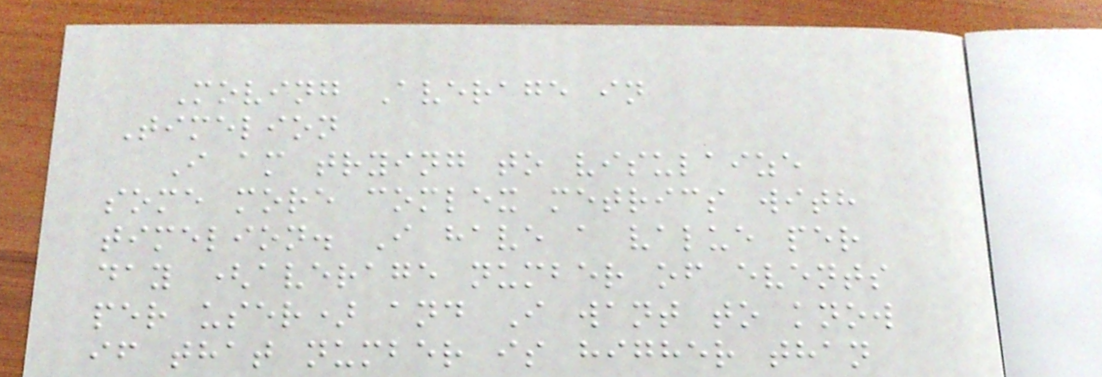Moving Average in
Timelion
I am trying to visulaize
some more comlex metrics with
timelion. I have a value per
day (average number of events
per user) and I want to know
if that number is higher than
